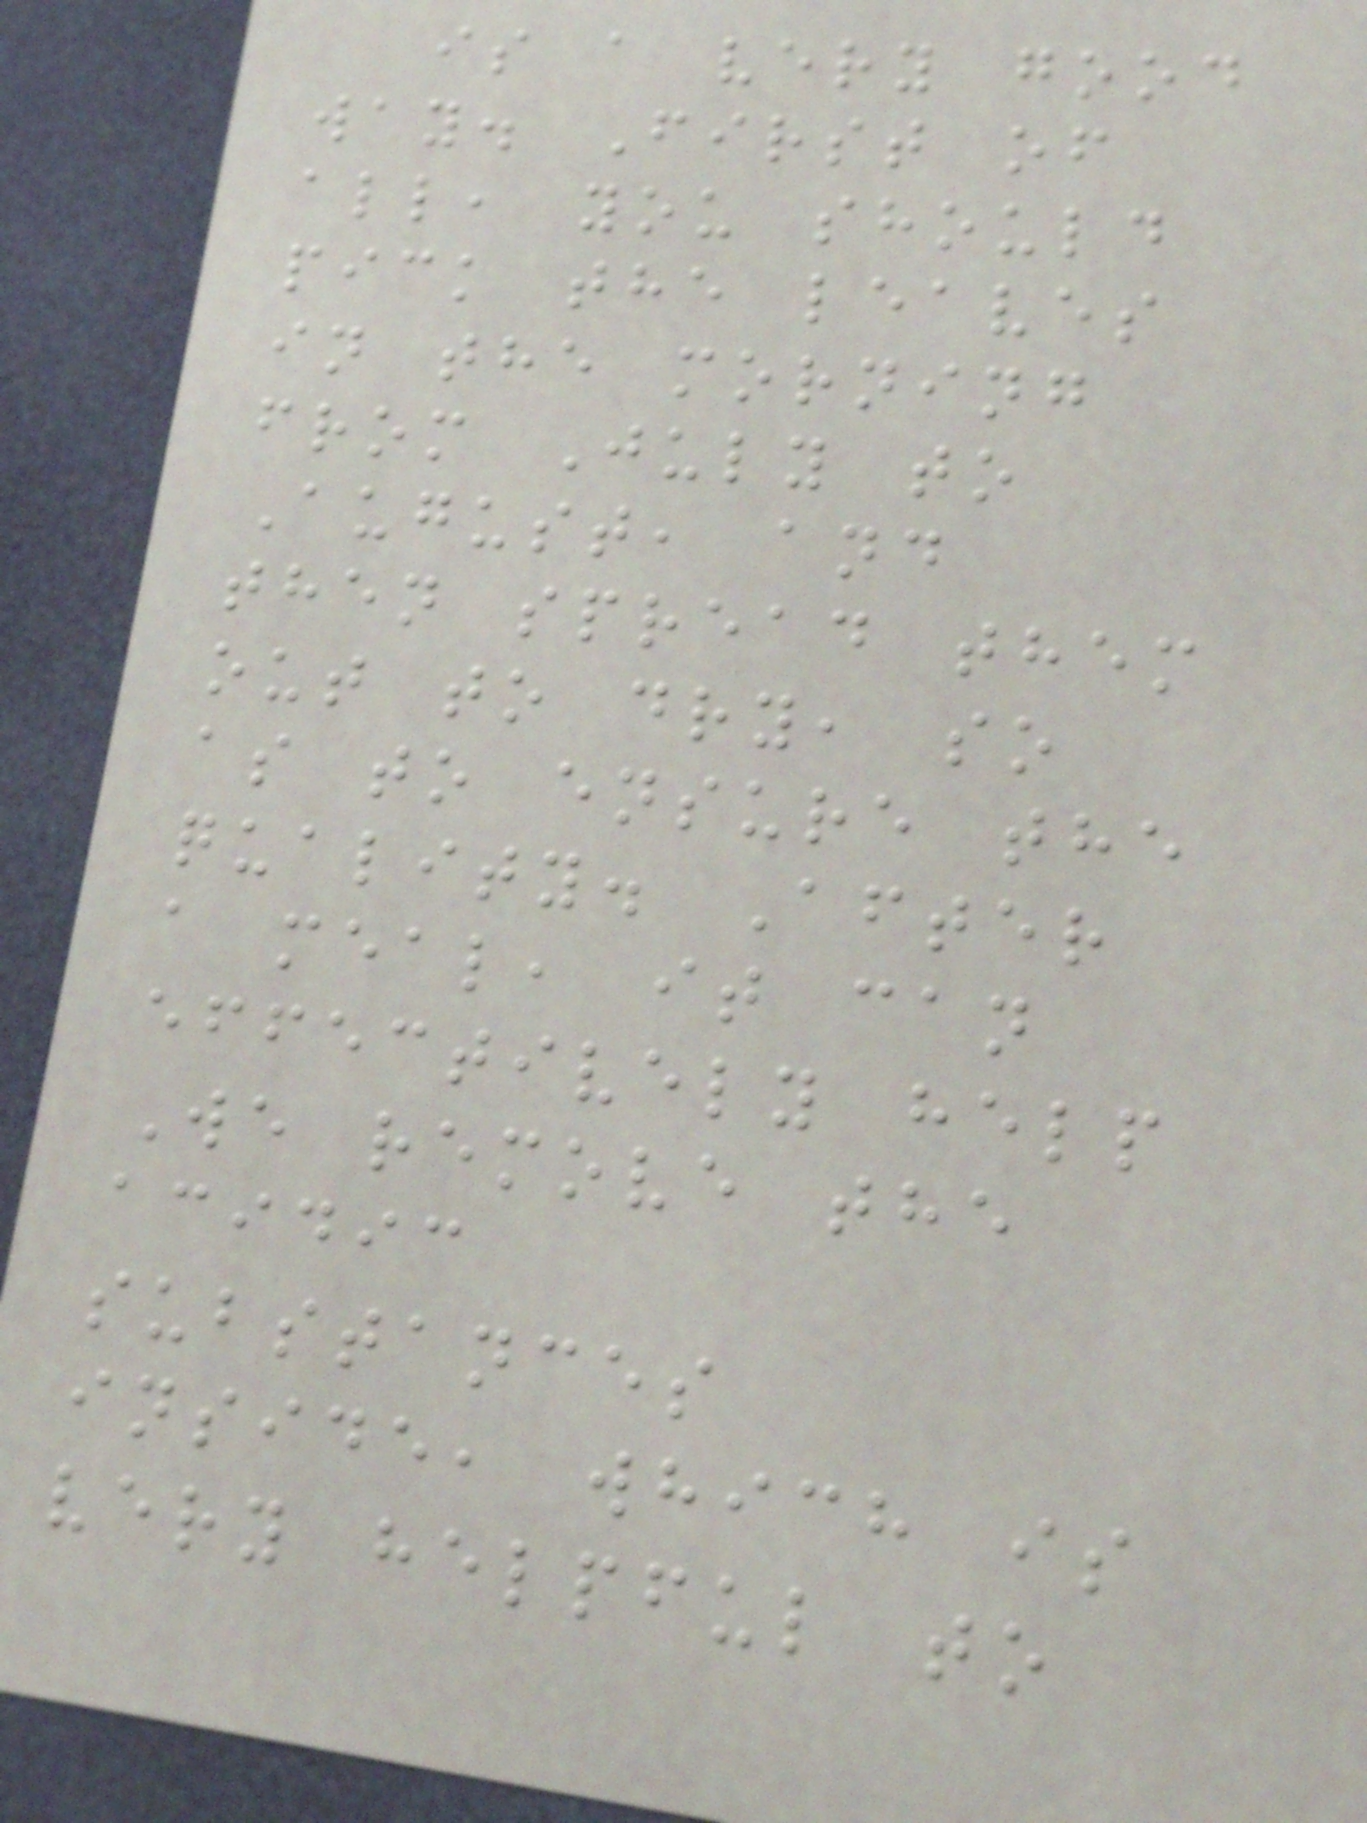is a very good
way. First of
all, you should
pick the leaves
in the morning
from July to
August, and
then spread them
out to dry, so
as to ensure the
quality. After
a meal, it can
effectively help
We remove the
acidic
substances
inside, which is
very helpful to
